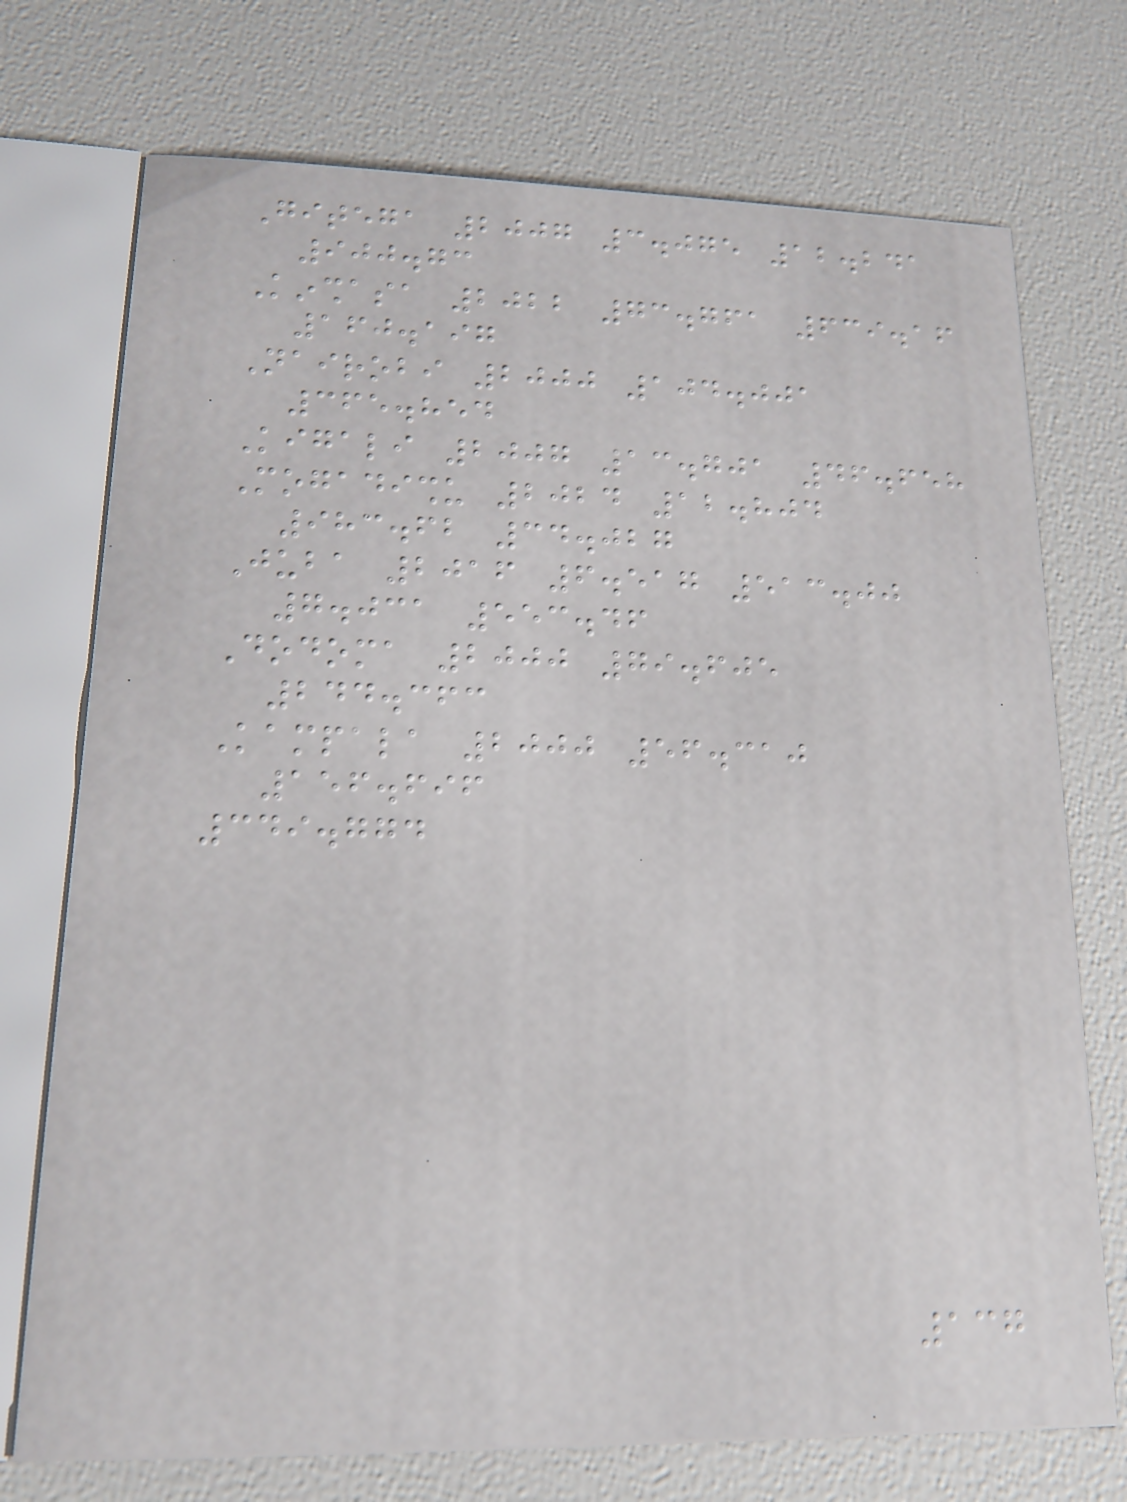Gitega 2007 3.075 12.241
900.73
Kinshasa 2022 73.761 639.16
160.197
Nairobi 2000 104.001
365.854
Kigali 2007 13.701 46.658
Mogadishu 2024 12.804
983.62 34.027
Juba 2016 6.517 513.00
7.031 553.46
Dodoma 2000 79.605
244.363
Kampala 2000 56.310
156.696
349.774
137
